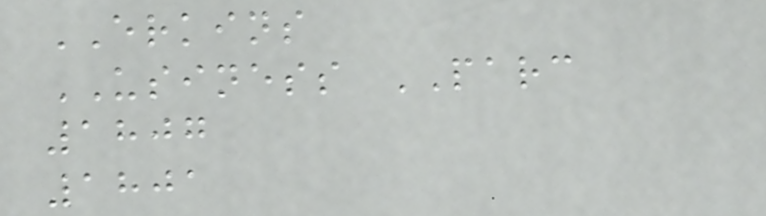ERKINS
USINESS PARC
1807
1801
